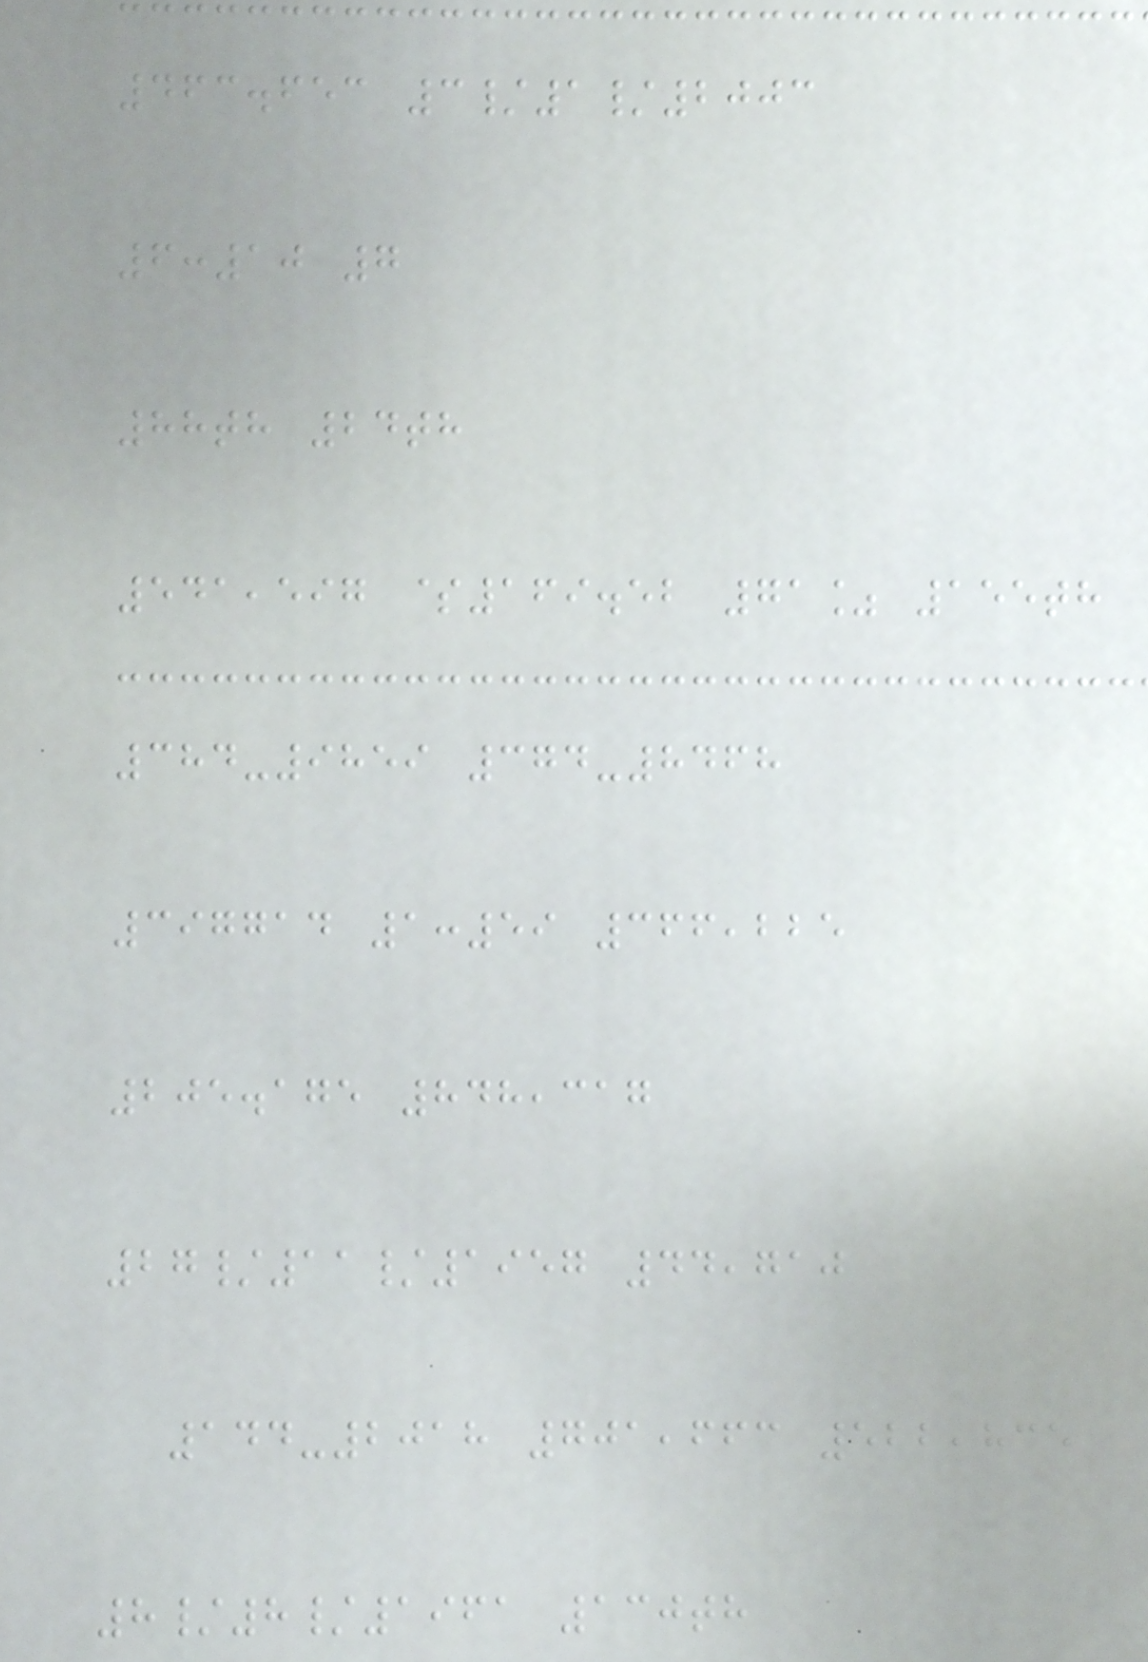463.653 3/1/2003
6:10 7
88th 24th
541,597 $169.52 71% 155th
384-9859 374-8468
397714 1:59 366,225
205.175 848,317
27/11/1957 44,710
144-2018 701,663 522,835
8/8/1961 130th
